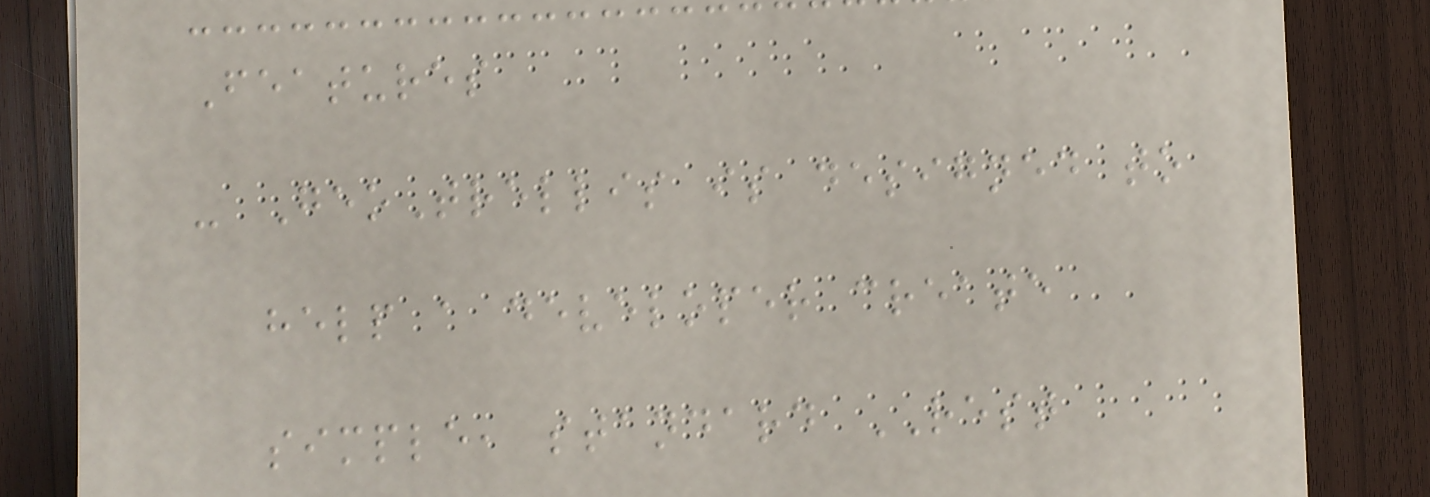Features
- GeoTrellis is designed to
help a developer create
simple, standard REST
